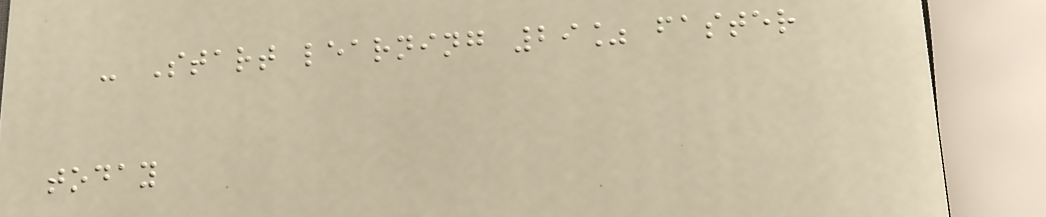- Start learning 29% faster
today
